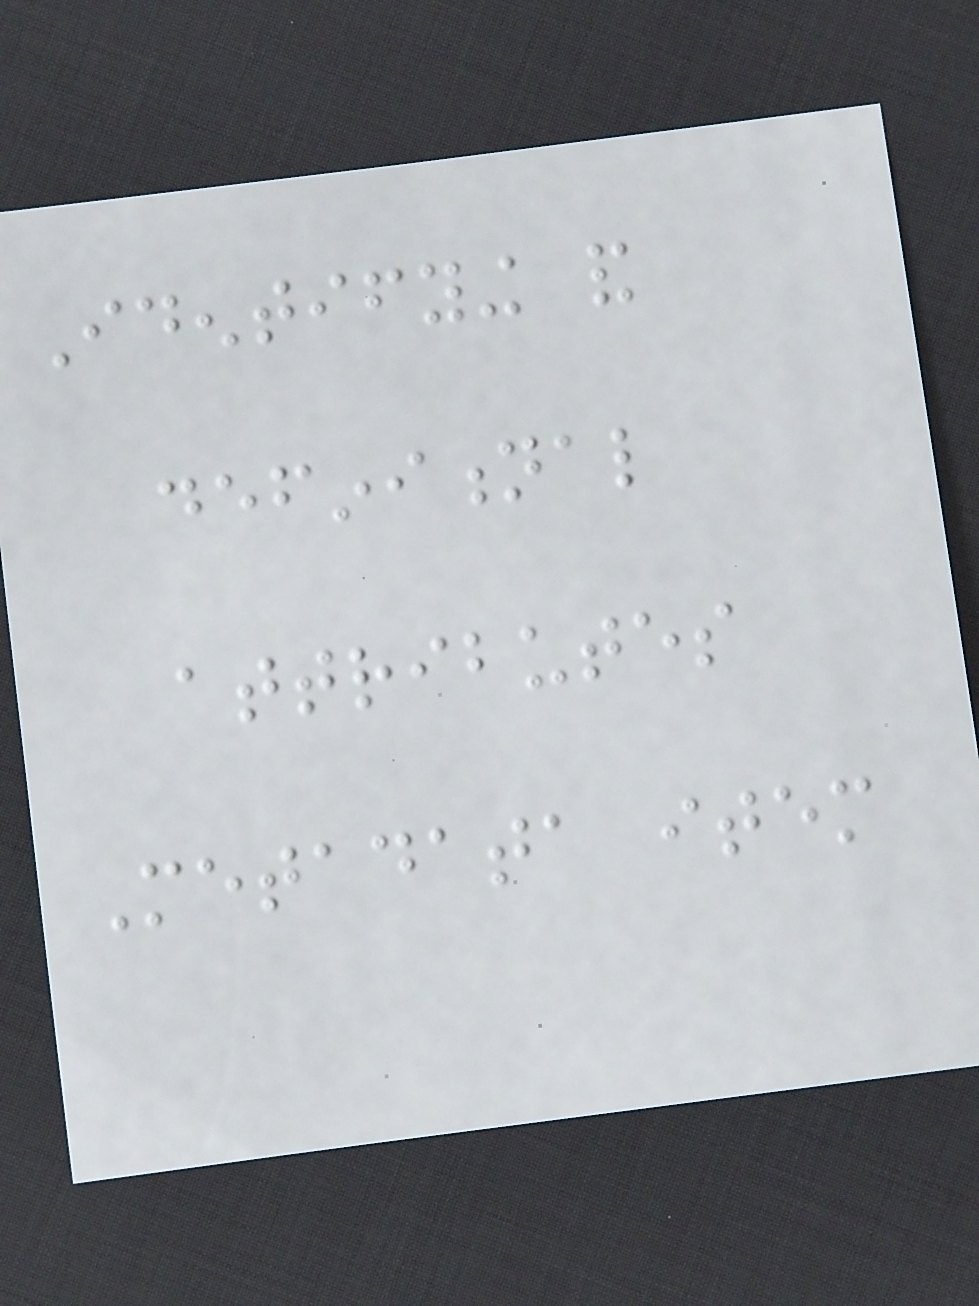Identifying and
definitional
attributes
Metadata item
